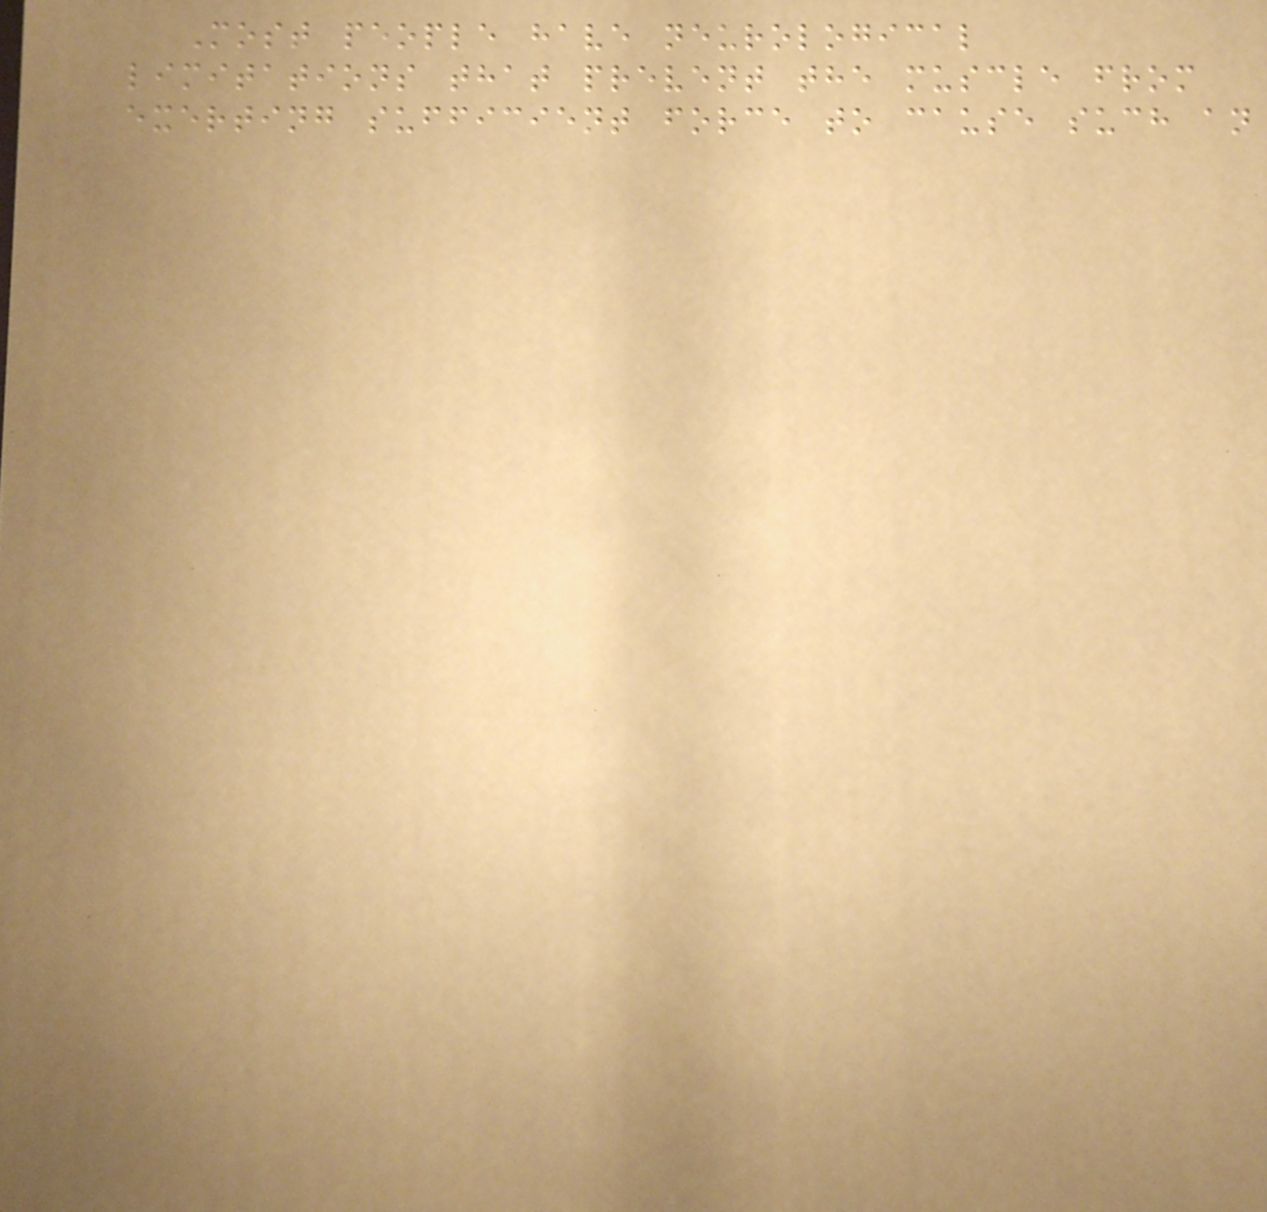Most people have neurological
limitations that prevent the muscle from
exerting sufficient force to cause such an
